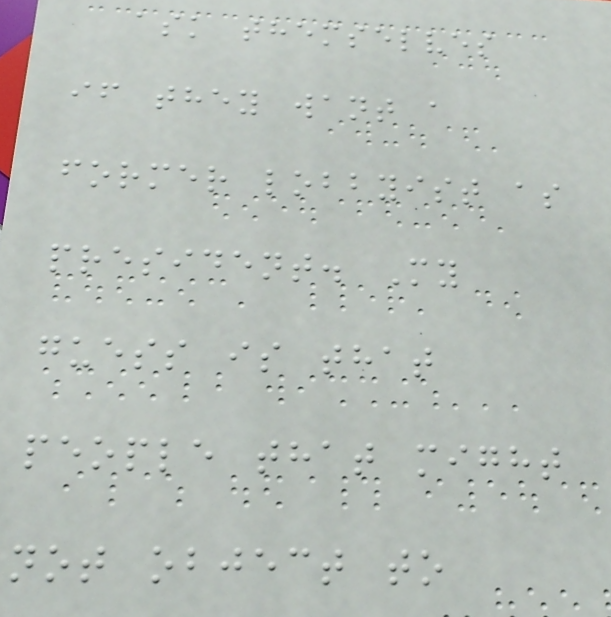ask themselves
if they want a
former lobbyist as
president. My
guess is that
people that might
not object to
